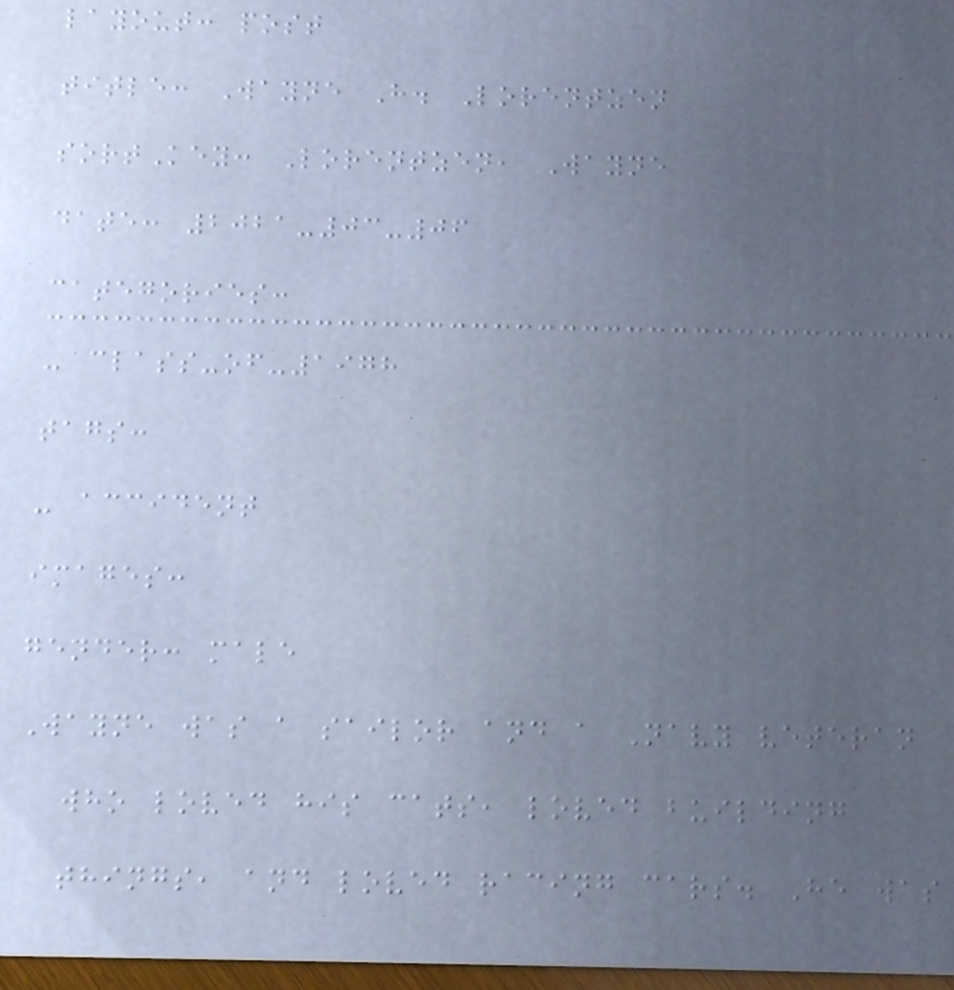layout: post
title: Wayne H. Lorentzen
sortKey: Lorentzen, Wayne
date: 2021-03-06
categories:
- class-of-1978
tags:
- accident
images:
gender: male
Wayne was a sailor and a Navy veteran
who loved his cats, loved building
things, and loved racing cars. He was
